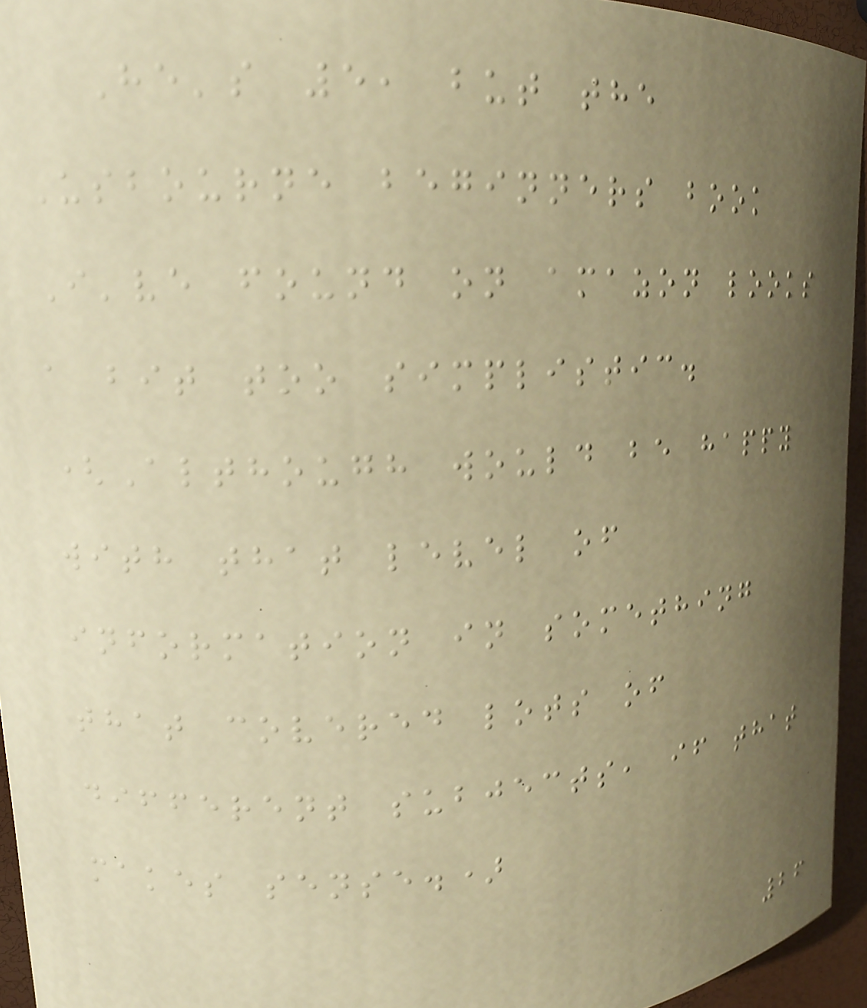He's 5, but the
Usbourne beginners book
I've found on amazon looks
a bit too simplistic.
(Although would be happy
with that level of
information in something
that covered lots of
different subjects, if that
makes sense.)
26
